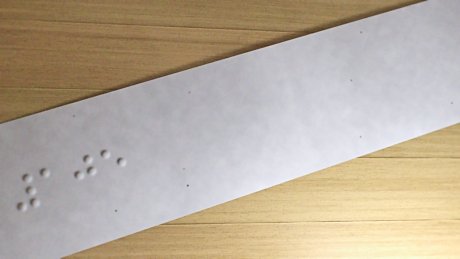105
